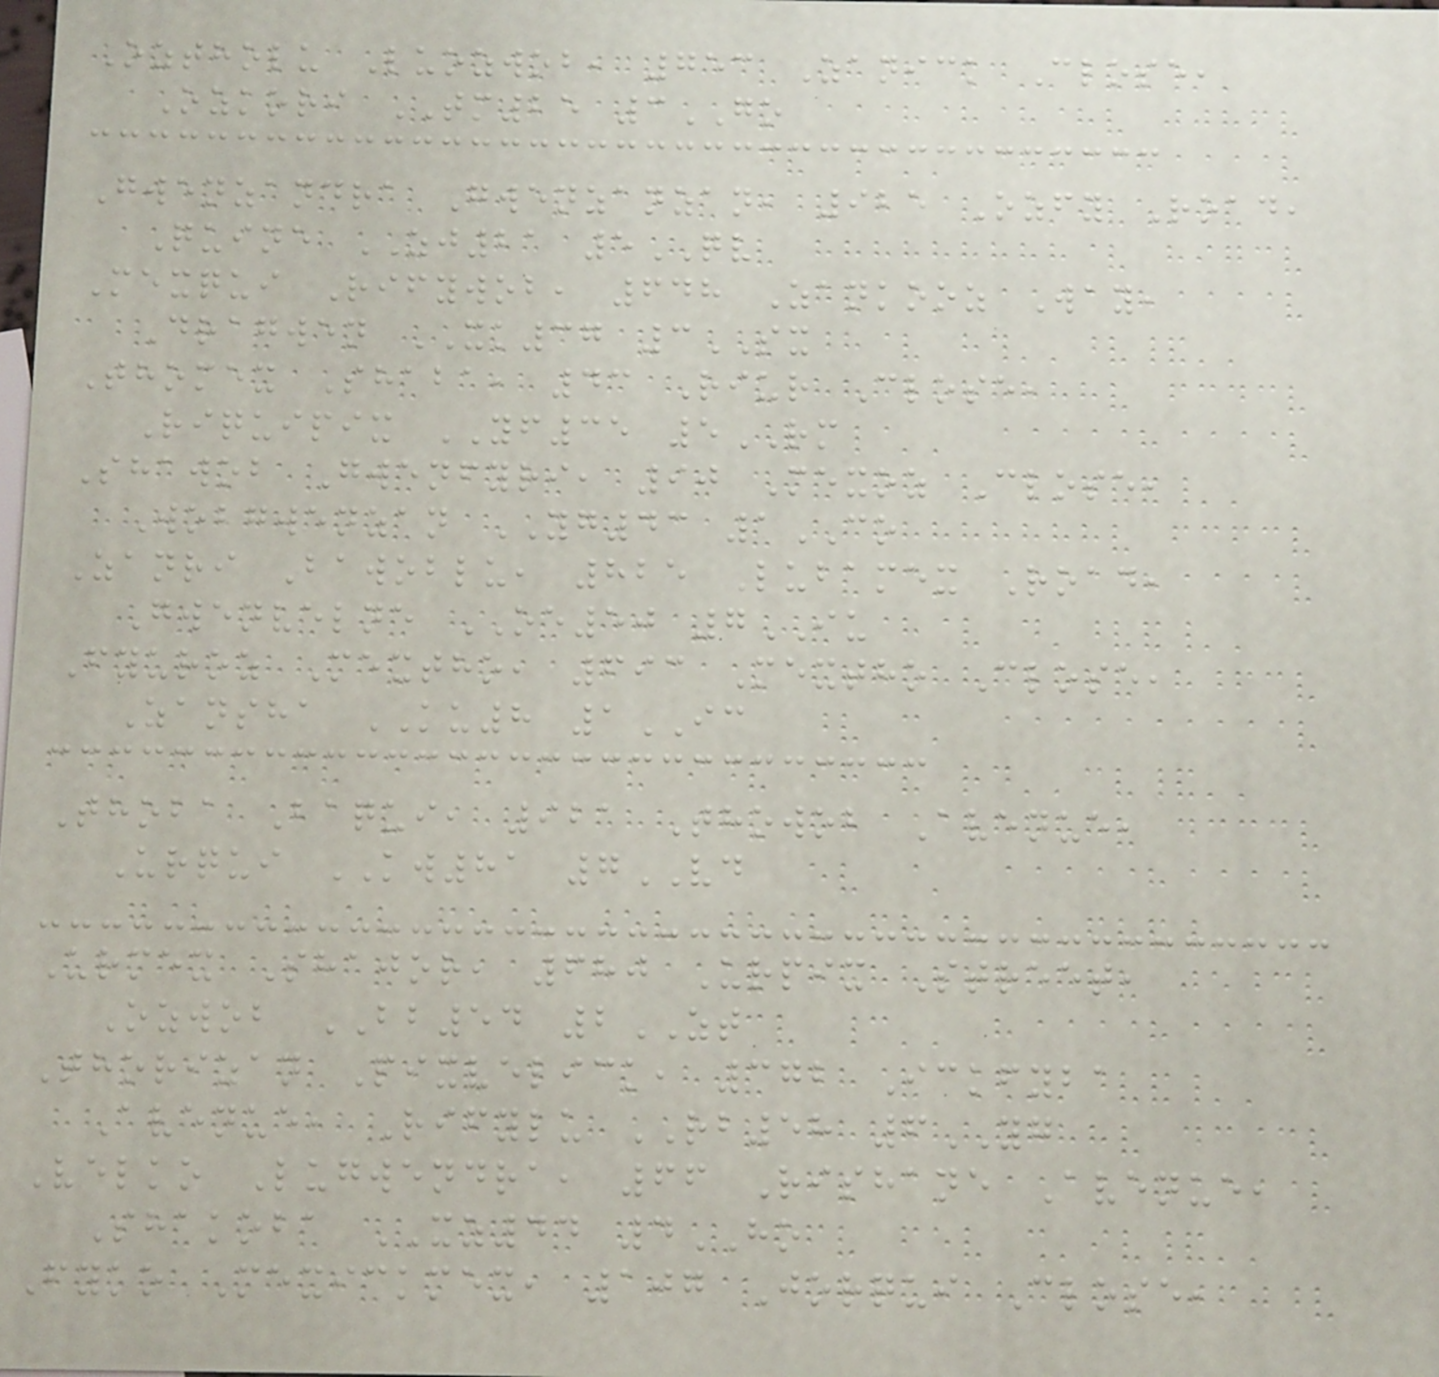Oztholu Luozwob, 753 Zanick Close,
Ozkori TM25 3GO
Gwenzandra Gwenzanzan, 925 Ozfy Road,
Quine ZJ21 5QV
Mexqui Rifywob, 648 Zankooz Way,
Dragwen XK37 3SX
Thomex Shaba, 43 Riur Close,
Riquipix YF35 5RM
Shawob Gwenfyri, 90 Mexoz Close,
Wobgwenzan YG43 1CO
Zanri Bawoblu, 825 Lubamex Road,
Gwenvelne OE50 7IU
Fyuroz Mextho, 693 Mextho Close,
Zansha KU8 1IC
Thoba Baqui, 921 Thowob Avenue,
Urqui KW81 7VD
Urmex Shajor, 680 Urpix Street,
Ozwob BB54 2ZT
Thorizan Pixvelick, 372 Ickfyba
Avenue, Rifylu RB58 6YG
Velko Lugwendra, 66 Rishane Avenue,
Shakoba XZ44 4HO
Fyko Mexickmex, 107 Jorqui Close,
